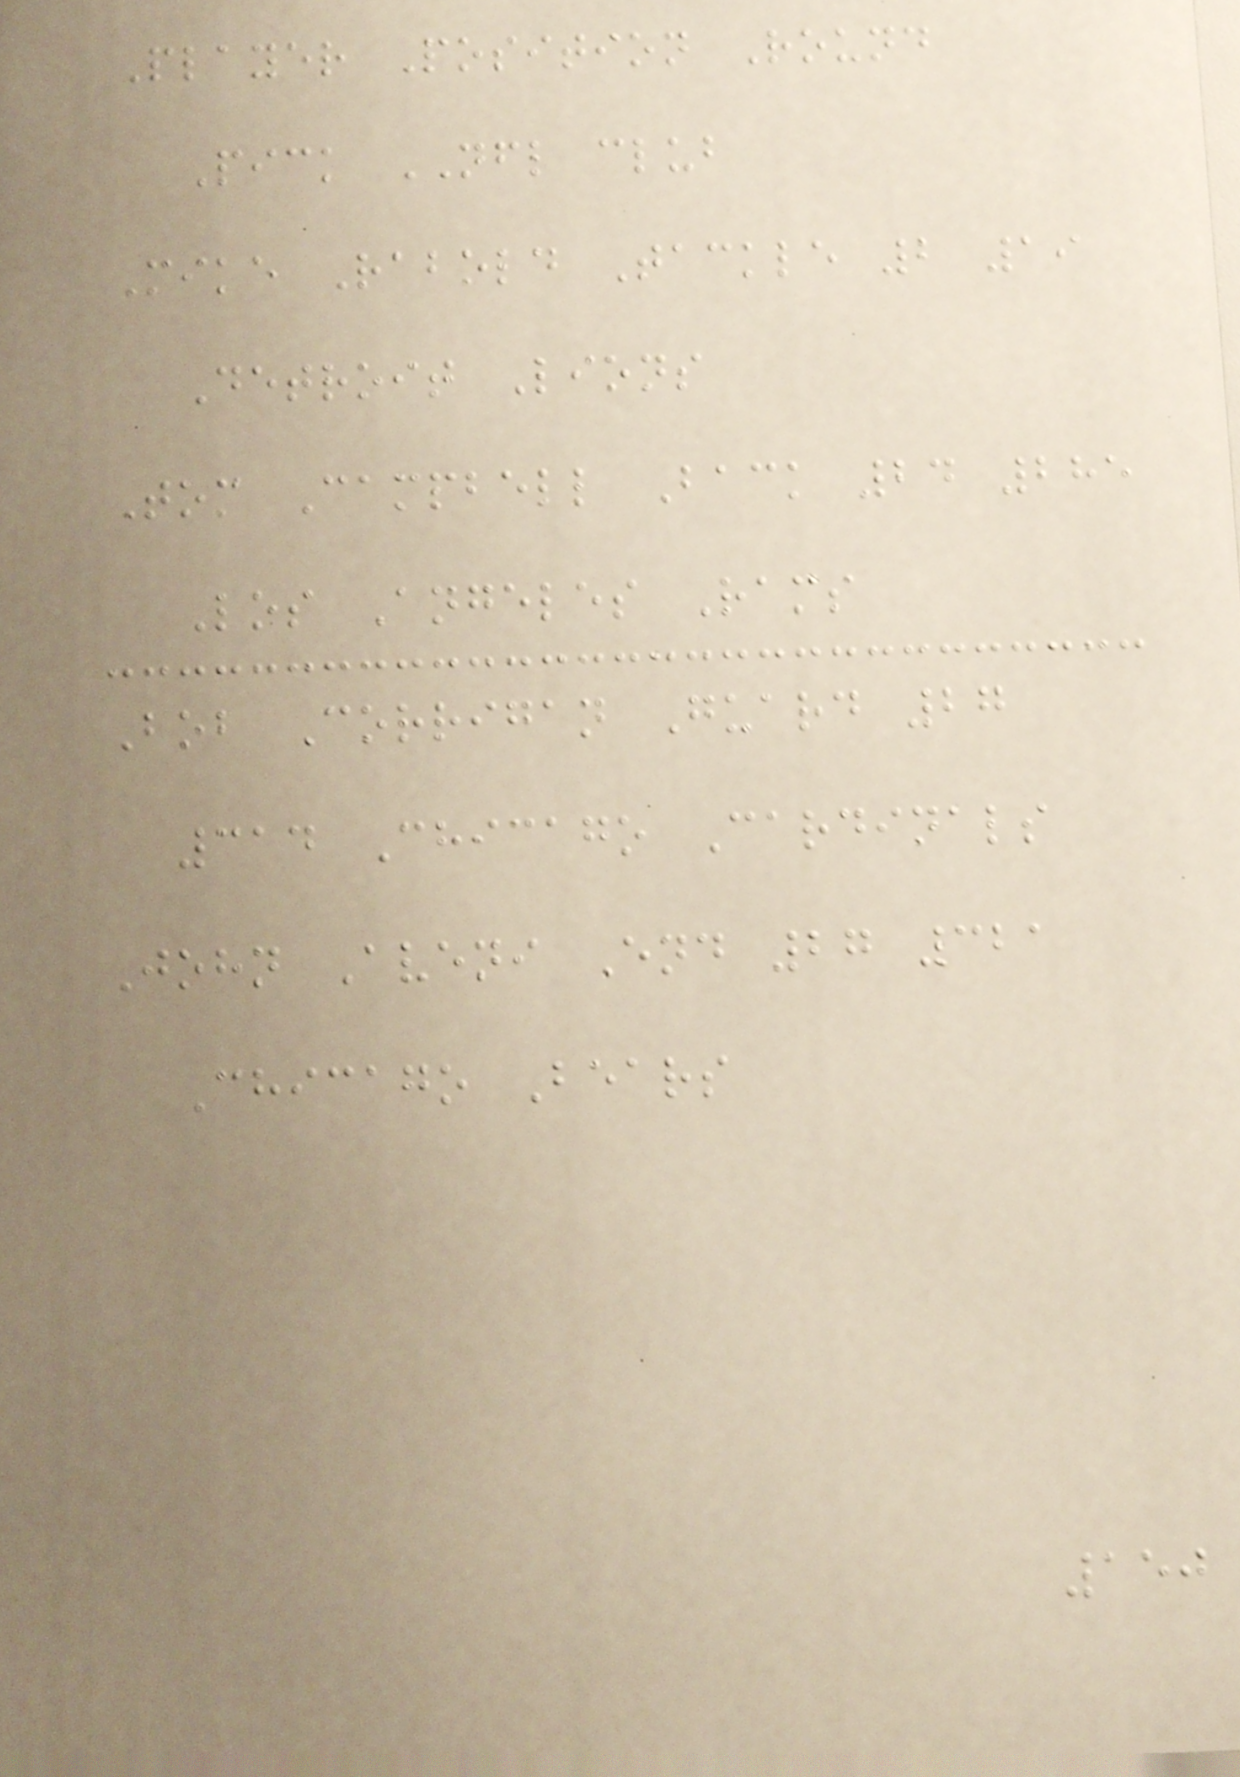Player Position Round
Pick NFL club
Mike Rabold Tackle 2 19
Detroit Lions
Tom Campbell Back 24 285
Los Angeles Rams
Bob Corrigan Guard 27
314 Chicago Cardinals
John Aveni End 27 321
Chicago Bears
150
